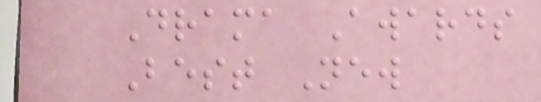Drama Awards
Best New
